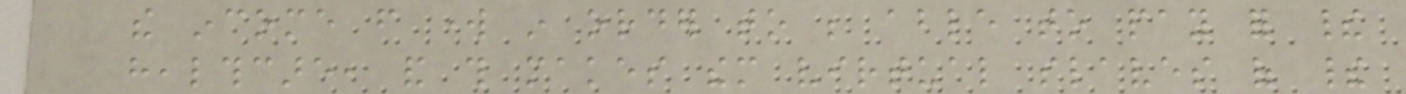the income from work in order to be able to pay for their
healthcare, and this makes them virtual slaves of their
